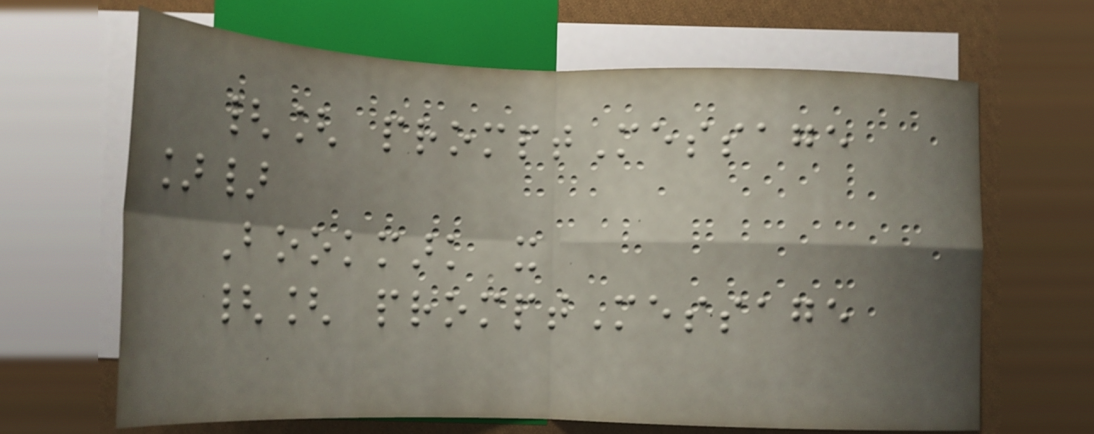{[ promptMessage
]}
Bookmark it
{[ promptMessage
